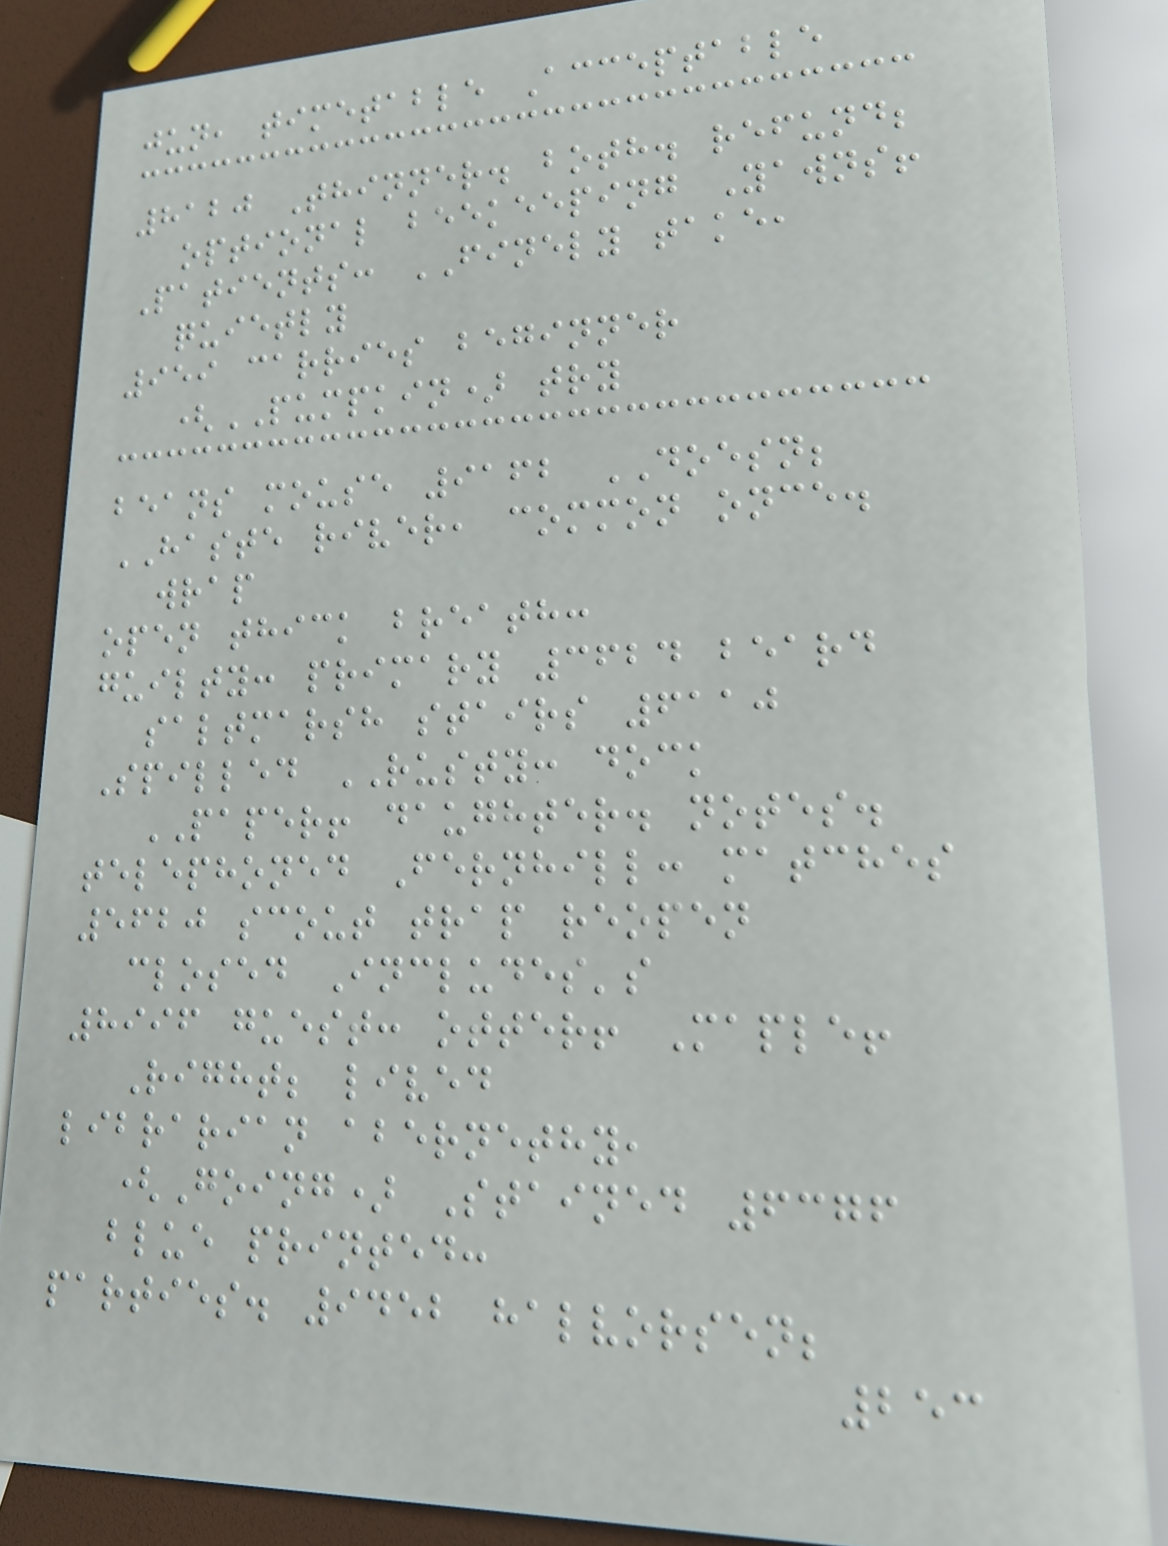jun, timetable Acceptable
8120 Thinner. both. refund;
optional beekeeping Yawns!
Patients: FINELY take,
quietly
959 carries beginner
(PUMPKIN) try
beans mouse 9162 DOESN;
HASTE river, common once.
wrap
open thick breath:
guilty: primary 3624 beard
saltmarsh stairs 6110
Spilled RUSTY: dock
PAPER! daughter. notes.
telephoned Fernhill: matches
5620 scout trap reopen
closed Includes's
8996 guest: otter! Maple!
Right; lived
librarian abernethy,
(Going) Stained 6376
blue printed:
parties. 9452 halvorsen;
253
